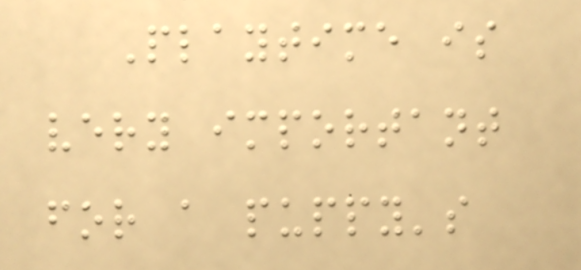Playtime is
very important
for a puppy's
